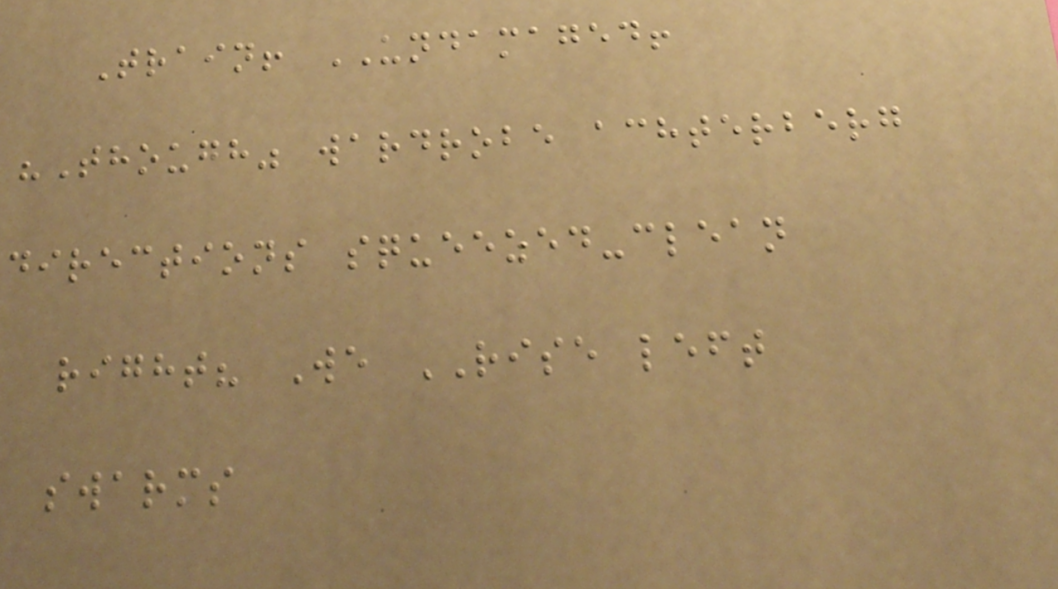Train! UNDAMAGED!
"Though" wardrobe achterberg
directions squeezed-clean
right? We RISE left
swarms
